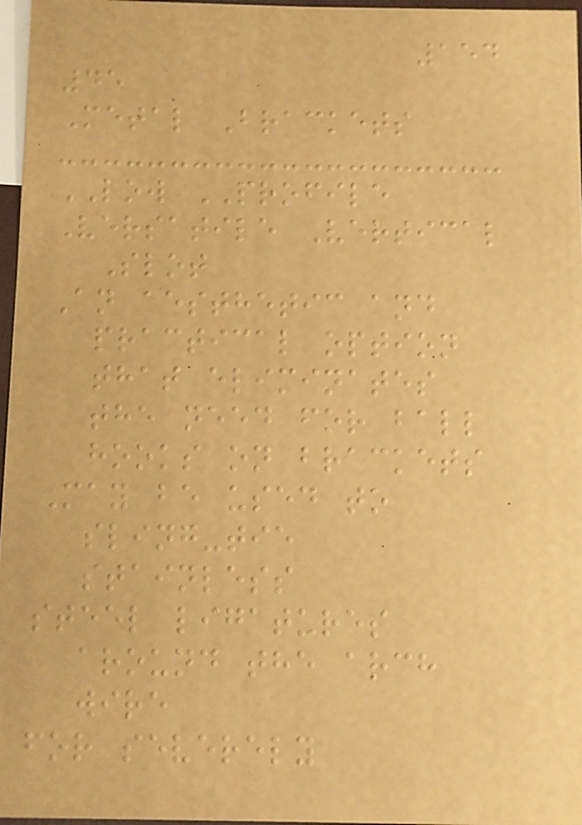154
45
Metal Brackets
LOW PROFILE
Versatile Vertical
Slot
An aesthetic and
practical option
that eliminates
the need for ball
hooks on brackets
May be used to
sling-tie
stainless
steel ligatures
around the arch
wire
for severely
